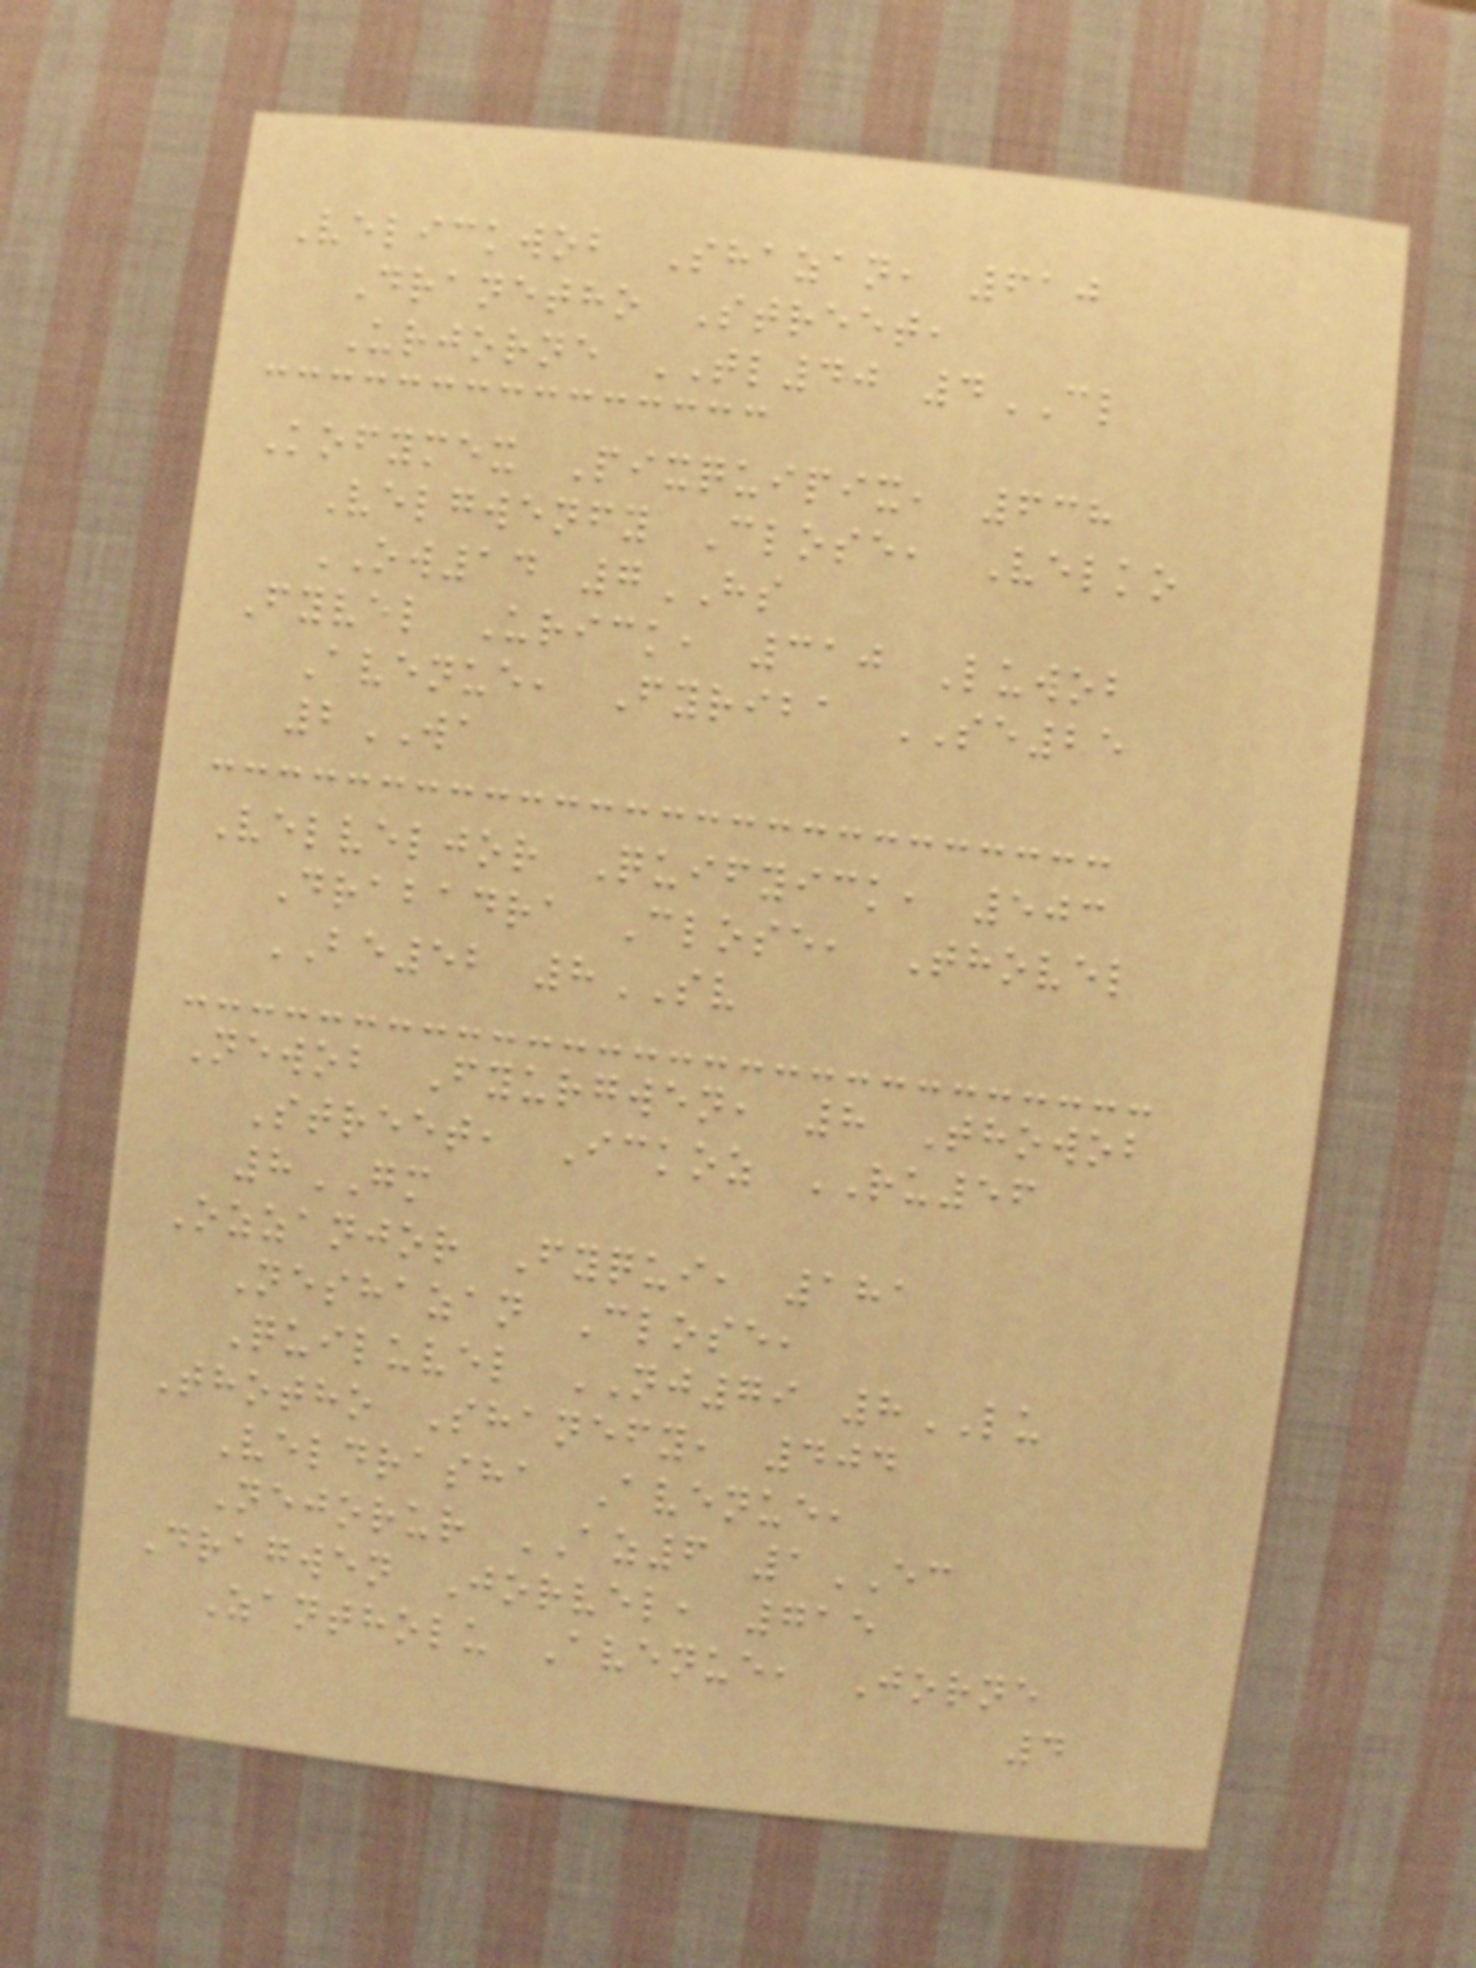Velickwob Shazan, 610
Dranetho Street,
Urjorne TL40 4CL
Kofymex Pixquipix, 638
Velgwenfy Close, Velko
OW14 7HS
Fyvel Urick, 310 Luwob
Avenue, Fyriba SE25
2WA
Velveljor Quifyick, 503
Drabadra Close, Thovel
BE52 8SV
Newob Fyurgwen, 8 Thowob
Street, Ickoz RU56
8GM
Ozzanjor Fyqui, 181
Neshazan Close,
Quiluvel NJ79 8LU
Thotho Shanefy, 404
Veldrasha Avenue,
Nejorur AZ6 1EC
Dragwen Jorvel, 715
Zantholu Avenue, Jorne
4
